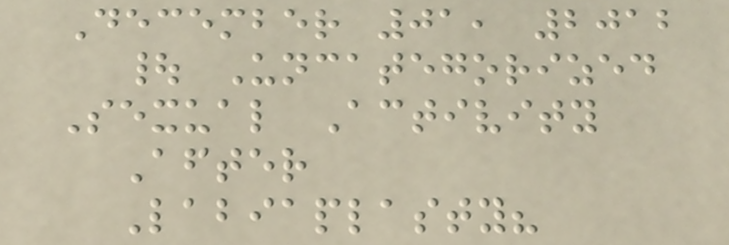December 01, 2012
| Uncategorized
Sexual Activity
After
Labiaplasty?
